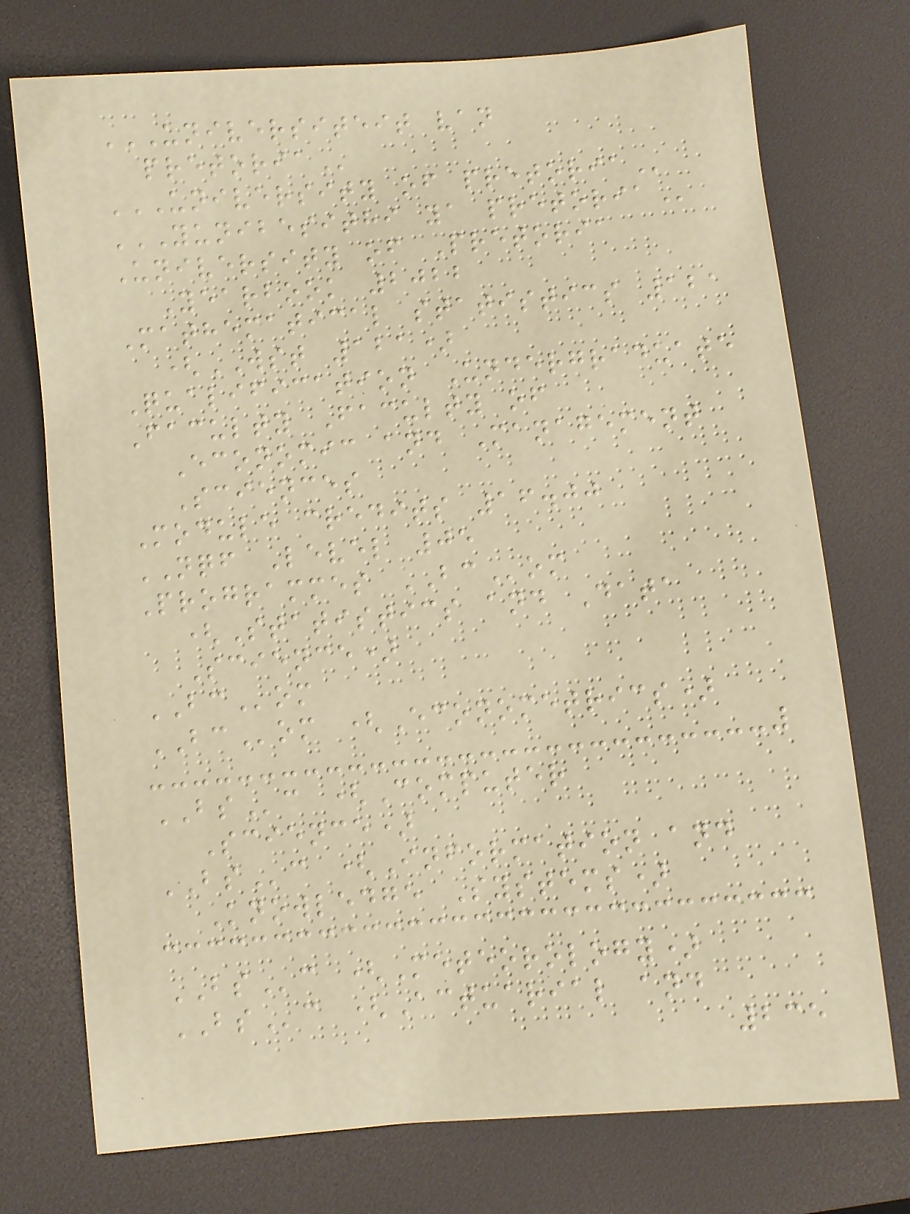UNIVERSITEIT VAN
PRETORIA
UNIVERSITY OF PRETORIA
YUNIBESITHI YA PRETORIA
University of Pretoria
Yearbook 2022
Mathematical statistics 121
(WST 121)
Qualification Undergraduate
Faculty Faculty of
Economic and Management
Sciences
Module credits 16.00
NQF Level 05
Programmes BCom
(Statistics and Data
Science)
BCom
BCom (Econometrics)
BSc (Computer
Science)
BSc (Information and
Knowledge Systems)
BSc (Meteorology)
BSc (Actuarial and
235
